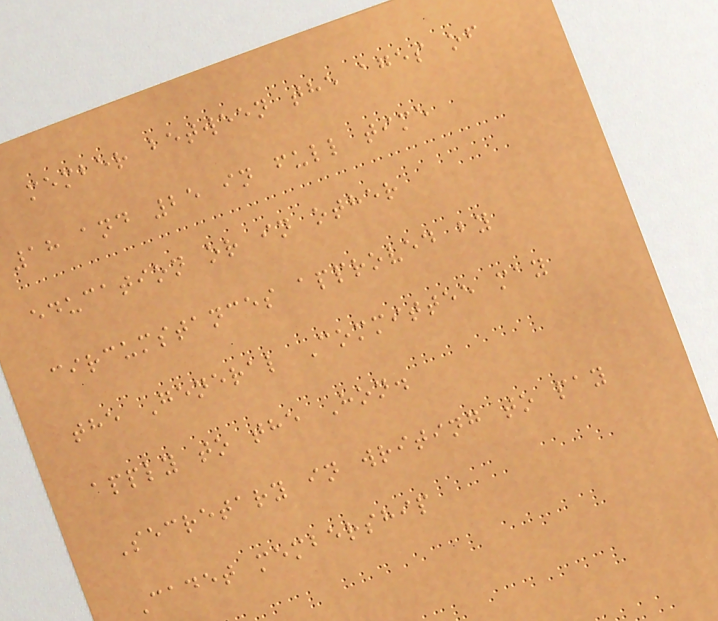member between the ages of
18 and 25 in full time
education or in other
circumstances approved by
the General Committee may
apply to the Hon.
Secretary in writing to pay
Cadet membership
